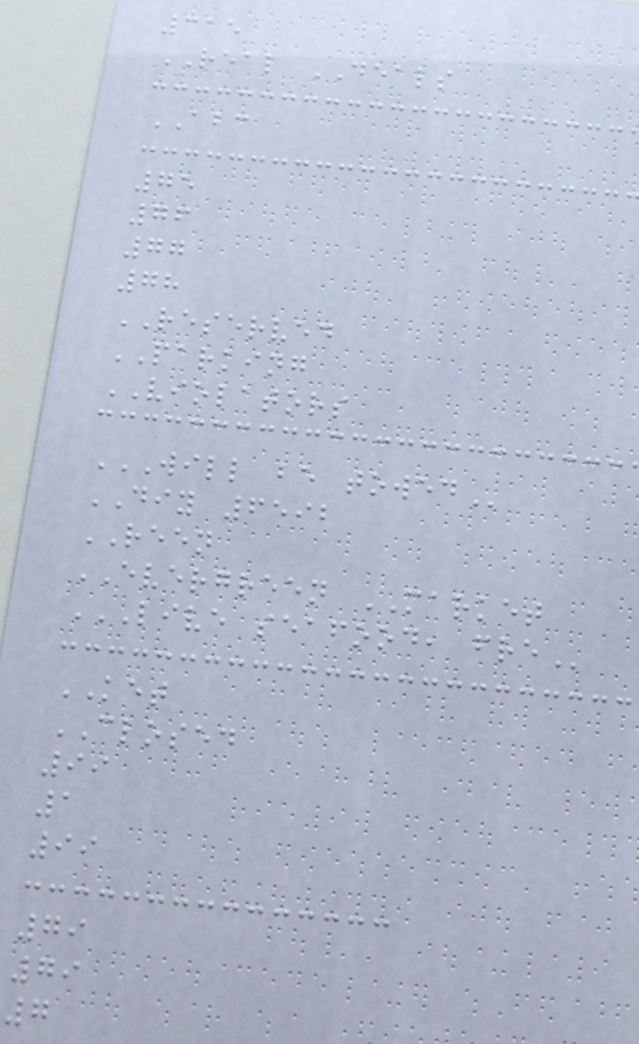315
REAL DEALS
ABC
75
76
77
78
RESERVED
PARKING
VIOLATORS
WILL BE TOWED
DIY 6592
REEN
EVERGREEN MARKET
LIVE SEAFOOD, FRE
KET
CLOSED
99
1
99
79
79
7
